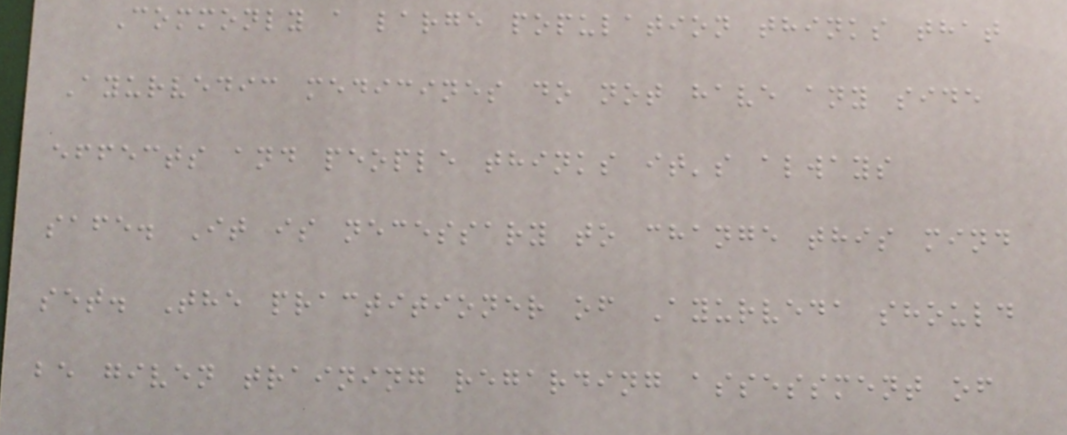Commonly a large population thinks that
Ayurvedic medicines do not have any side
effects and people thinks it's always
safe. It is necessary to change this mind
set. The practitioner of Ayurveda should
be given training regarding assessment of
